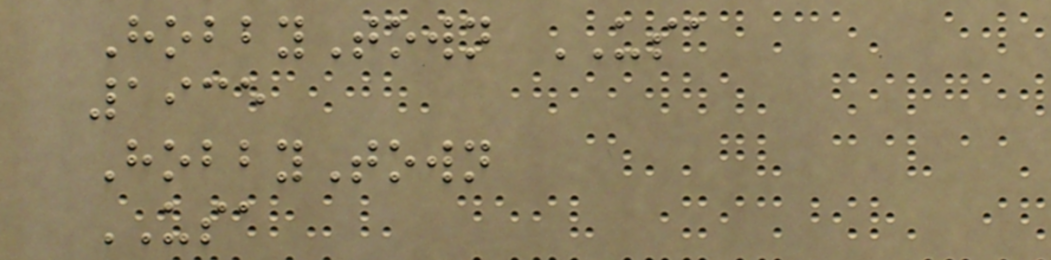HobbyTown USA
1935
HobbyTown
USA
